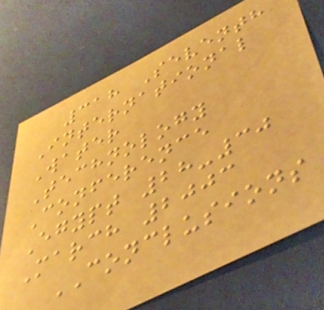318 Seventh
International
Water
Technology
Conference
Egypt 28-30
March 2003
CONCLUSIONS
